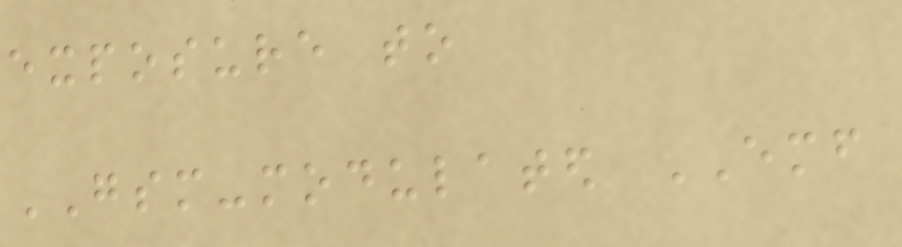exposure to
GSM-modulated EMF
